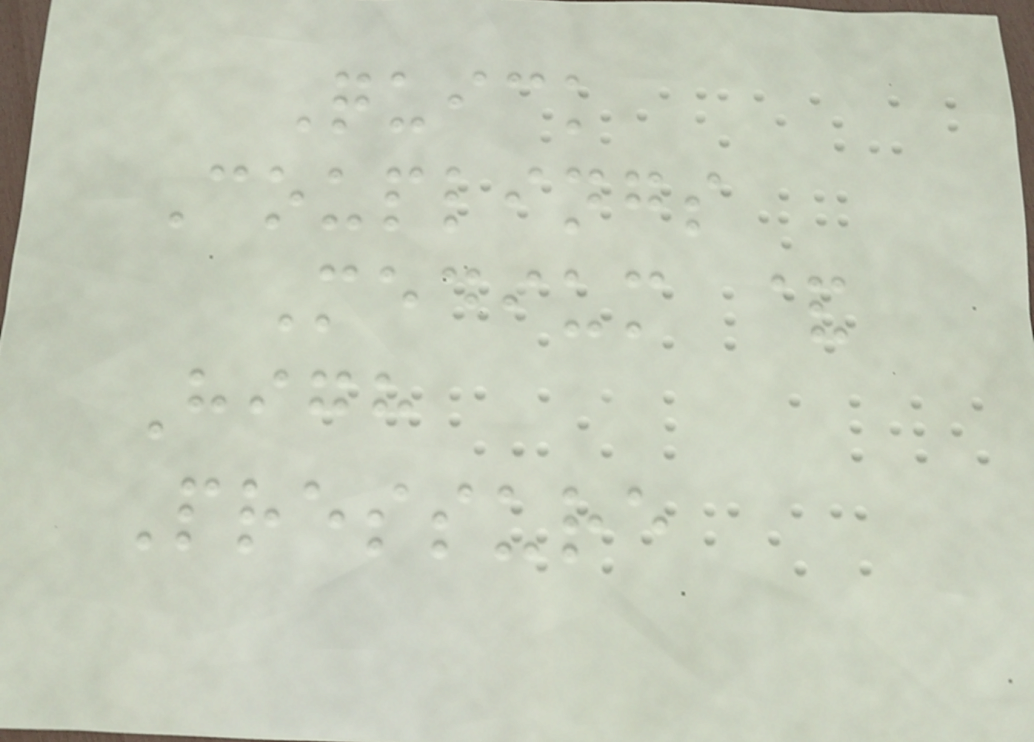Quick
Couplings
Medium &
High
Pressure
